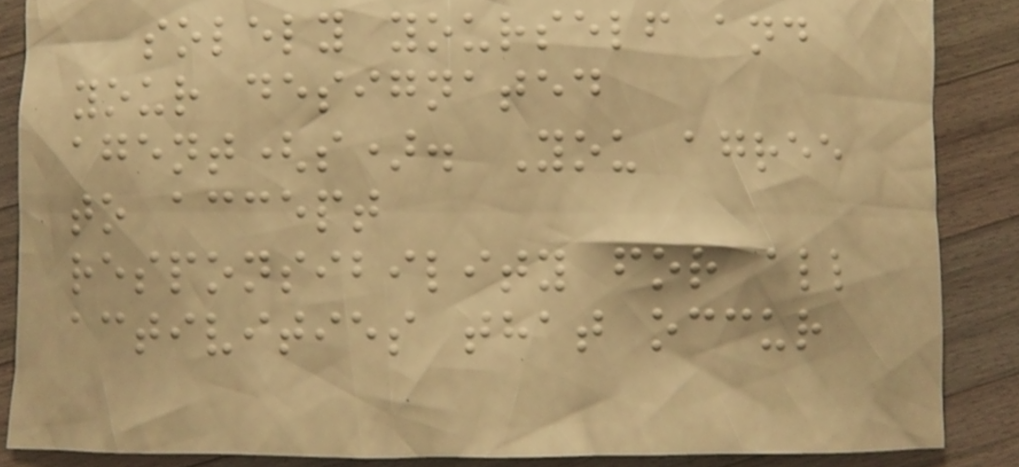solely yourself and
your designated
agent(s). You agree
to accept
responsibility for all
activities that occur
